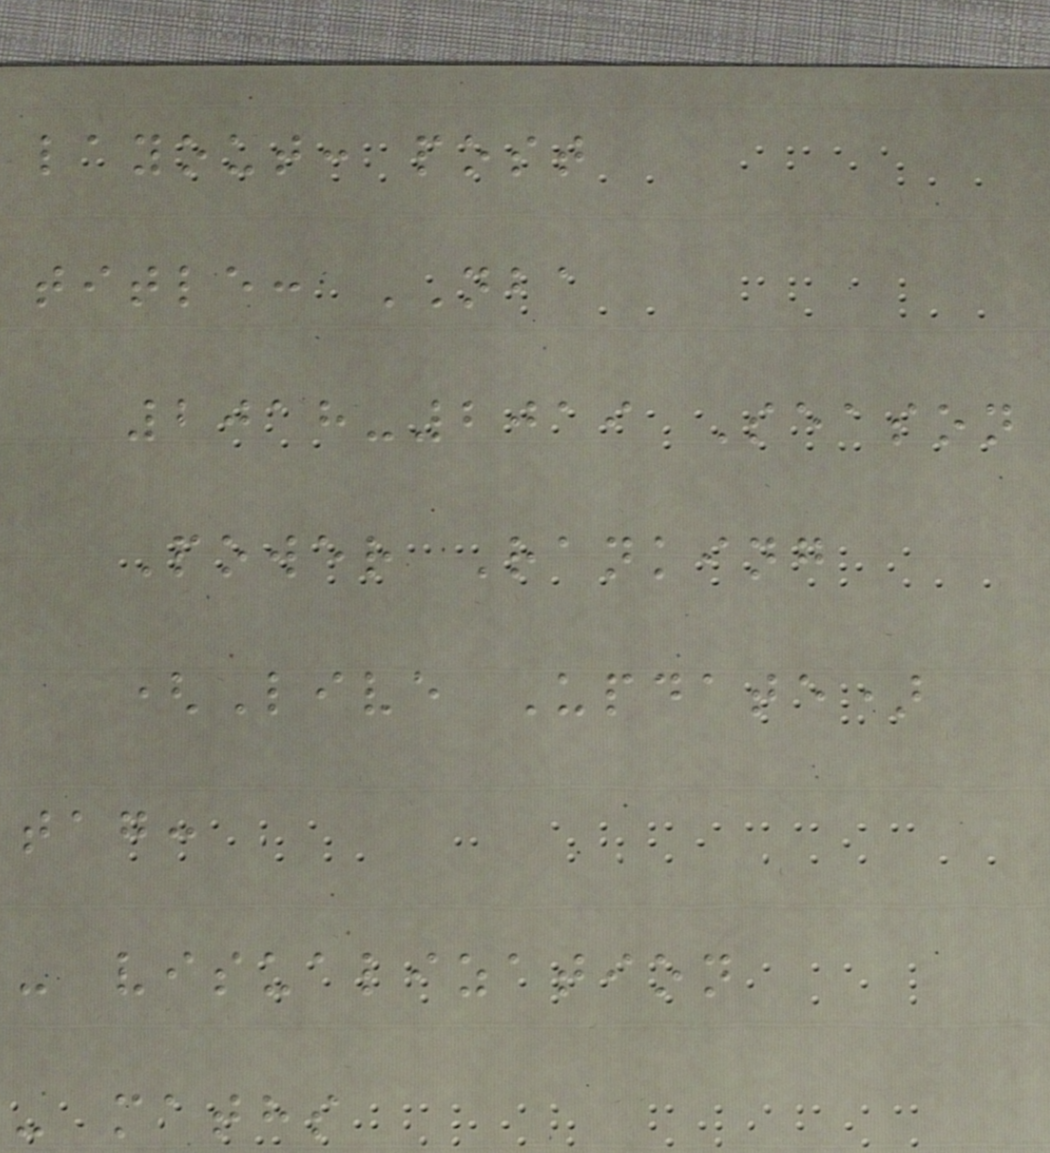layout: post
title: NBA
2018-2019 Season
Power Ranking
(Live Update)
tag:
- visualization
- maths
